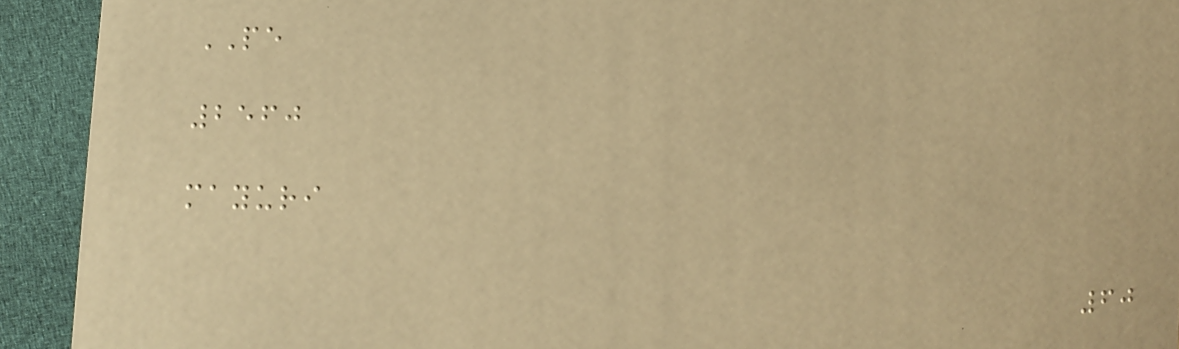PE
2560
mayuri
60
